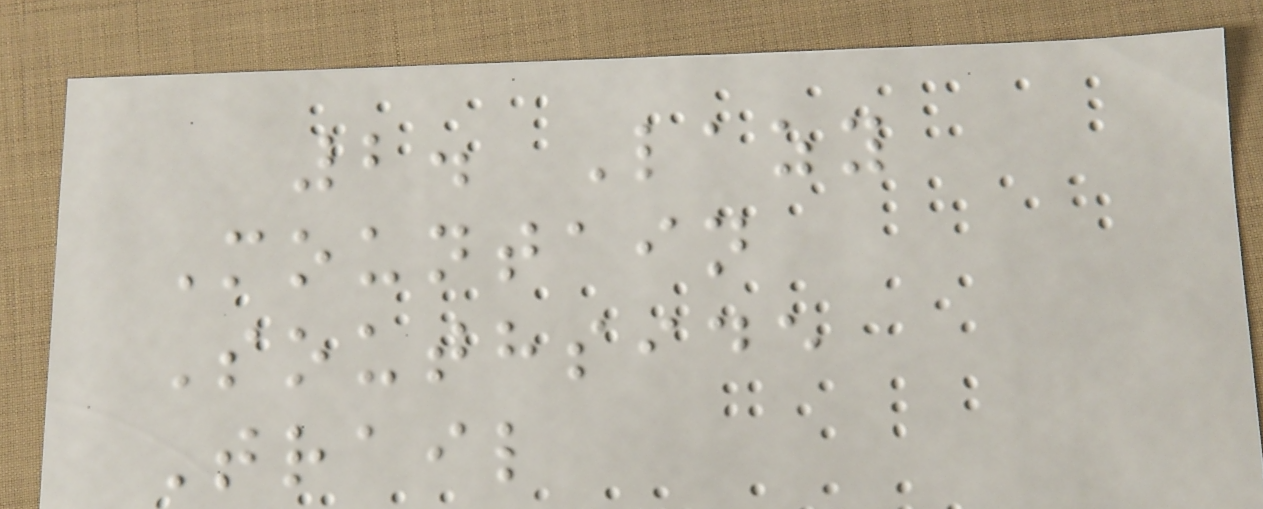2. Lazy
Mountain
Southside
Trail
